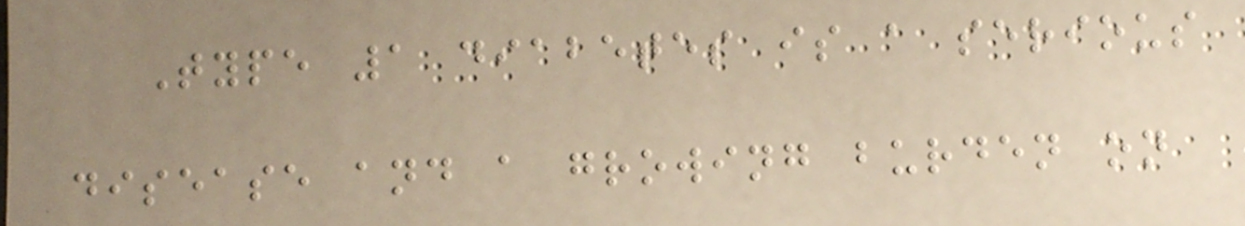Type 1 diabetes is a serious
disease and a growing burden on
